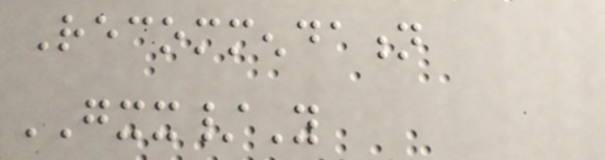Recommendation
GXX/Y
